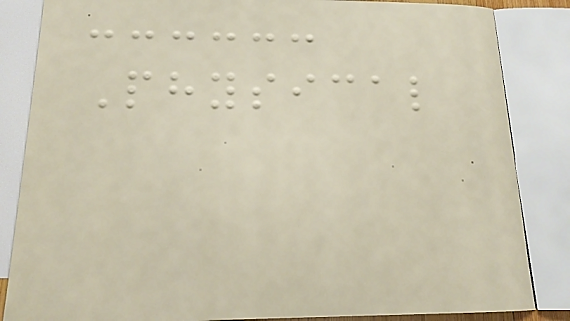Physical
